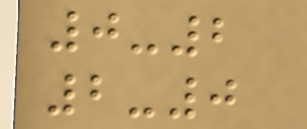0-2
2-0
